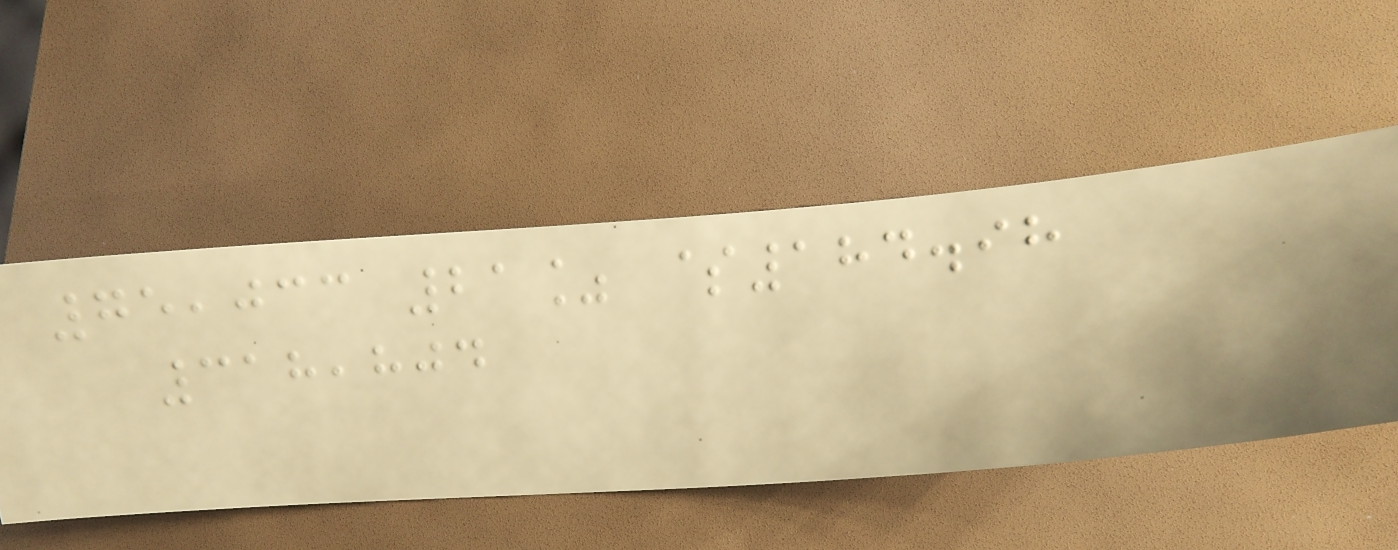75,033 21% $184.98
318,804
